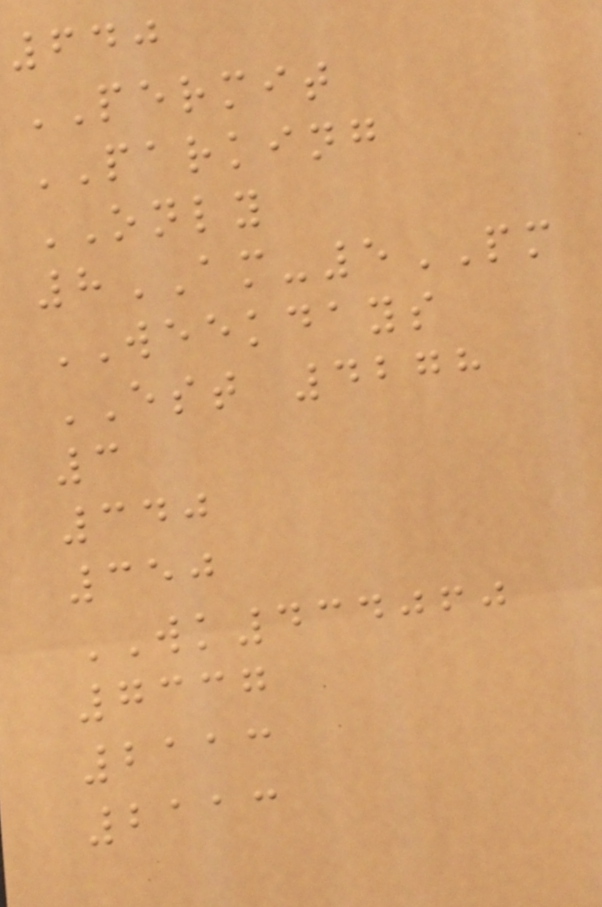640
PERMIT
PARKING
ONLY
8AM-5PM
WEEKDAYS
EST 4278
3
340
350
WK434060
7337
2113
2113
